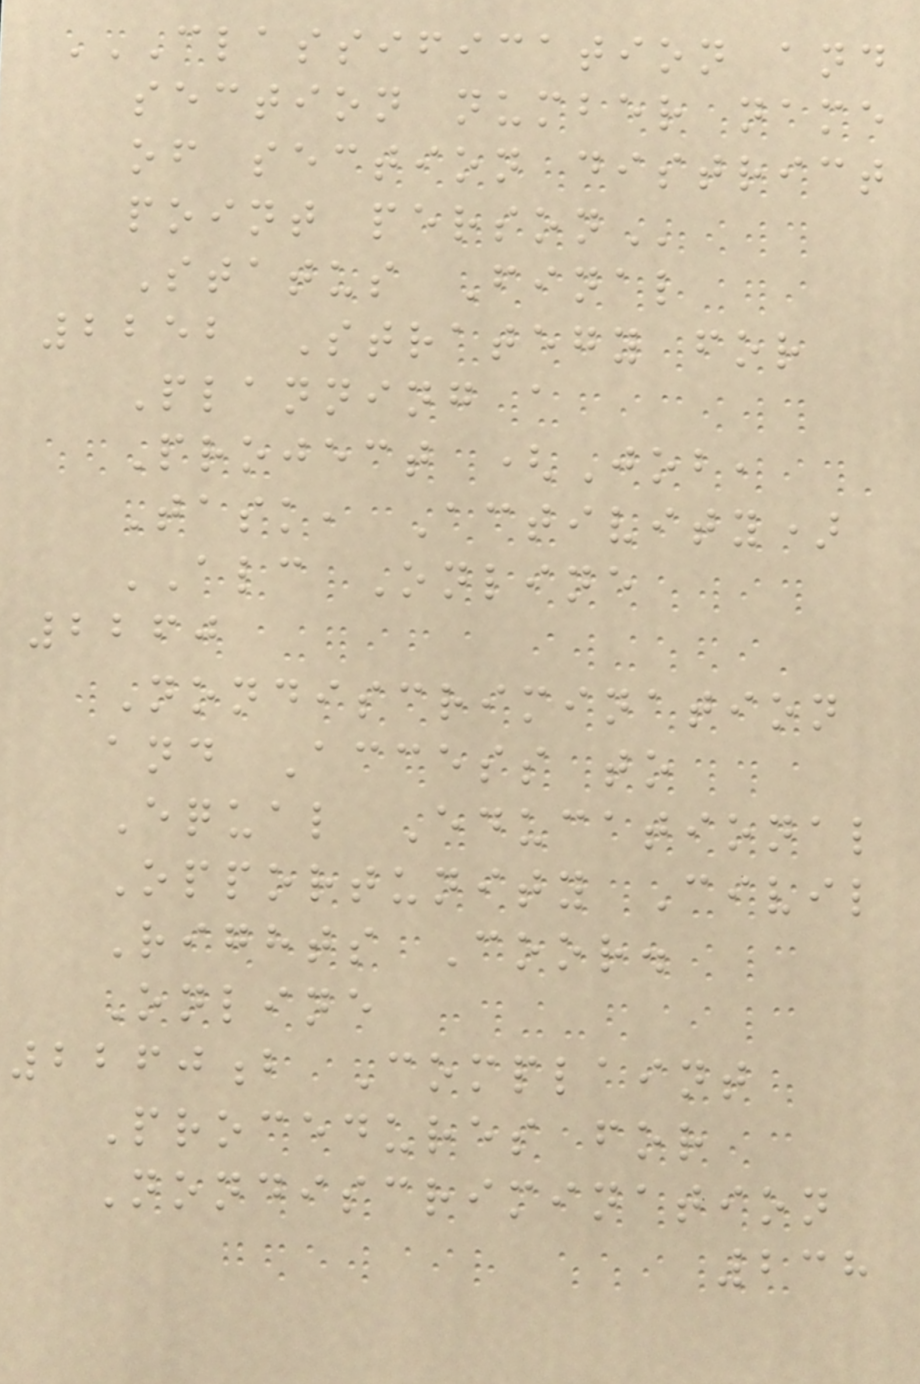CLASSIFICATION AND
SECTION NUMBER NAME
OF SECTION DISTRICT
POINT PERSON
Status Final
2252 Strategy for
Planning a
Project (Job,
Task, Activity)
ALC Online
2260
Nondiscrimination
and Access to
Equal Educational
Opportunity Civil
Rights Coor.
Online
2260b Complaint
Procedures for
Nondiscrimination
238
